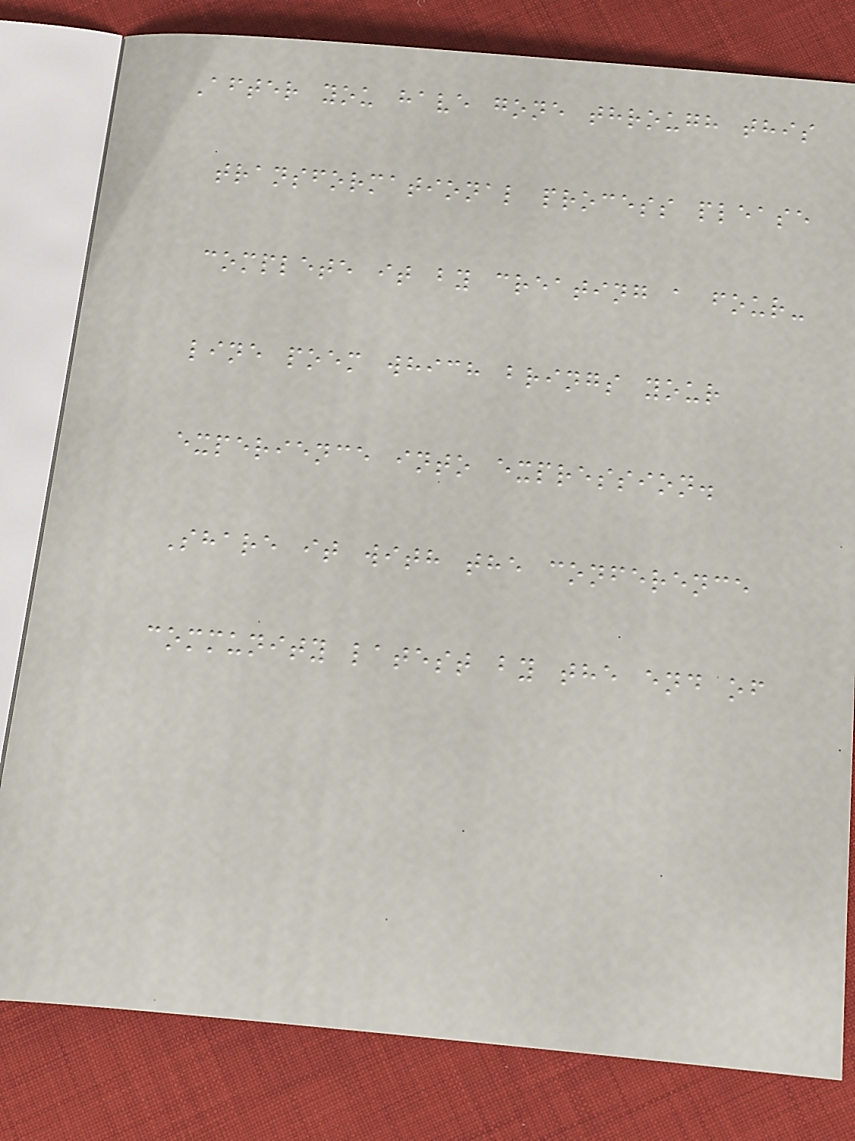After you have gone through this
transformational process please
complete it by creating a four-
line poem which brings your
experience into expression.
Share it with the conference
community latest by the end of
